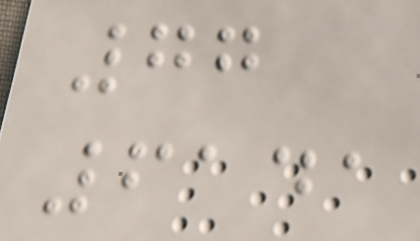77
6141
